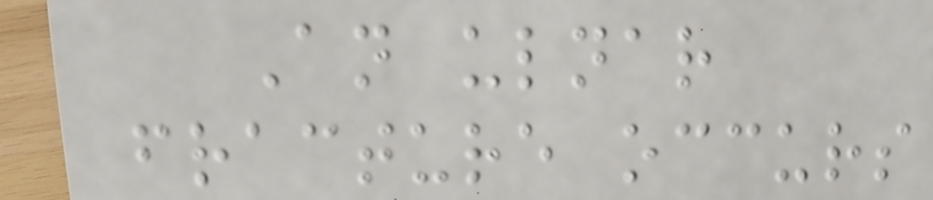An ulnar
fracture occurs
